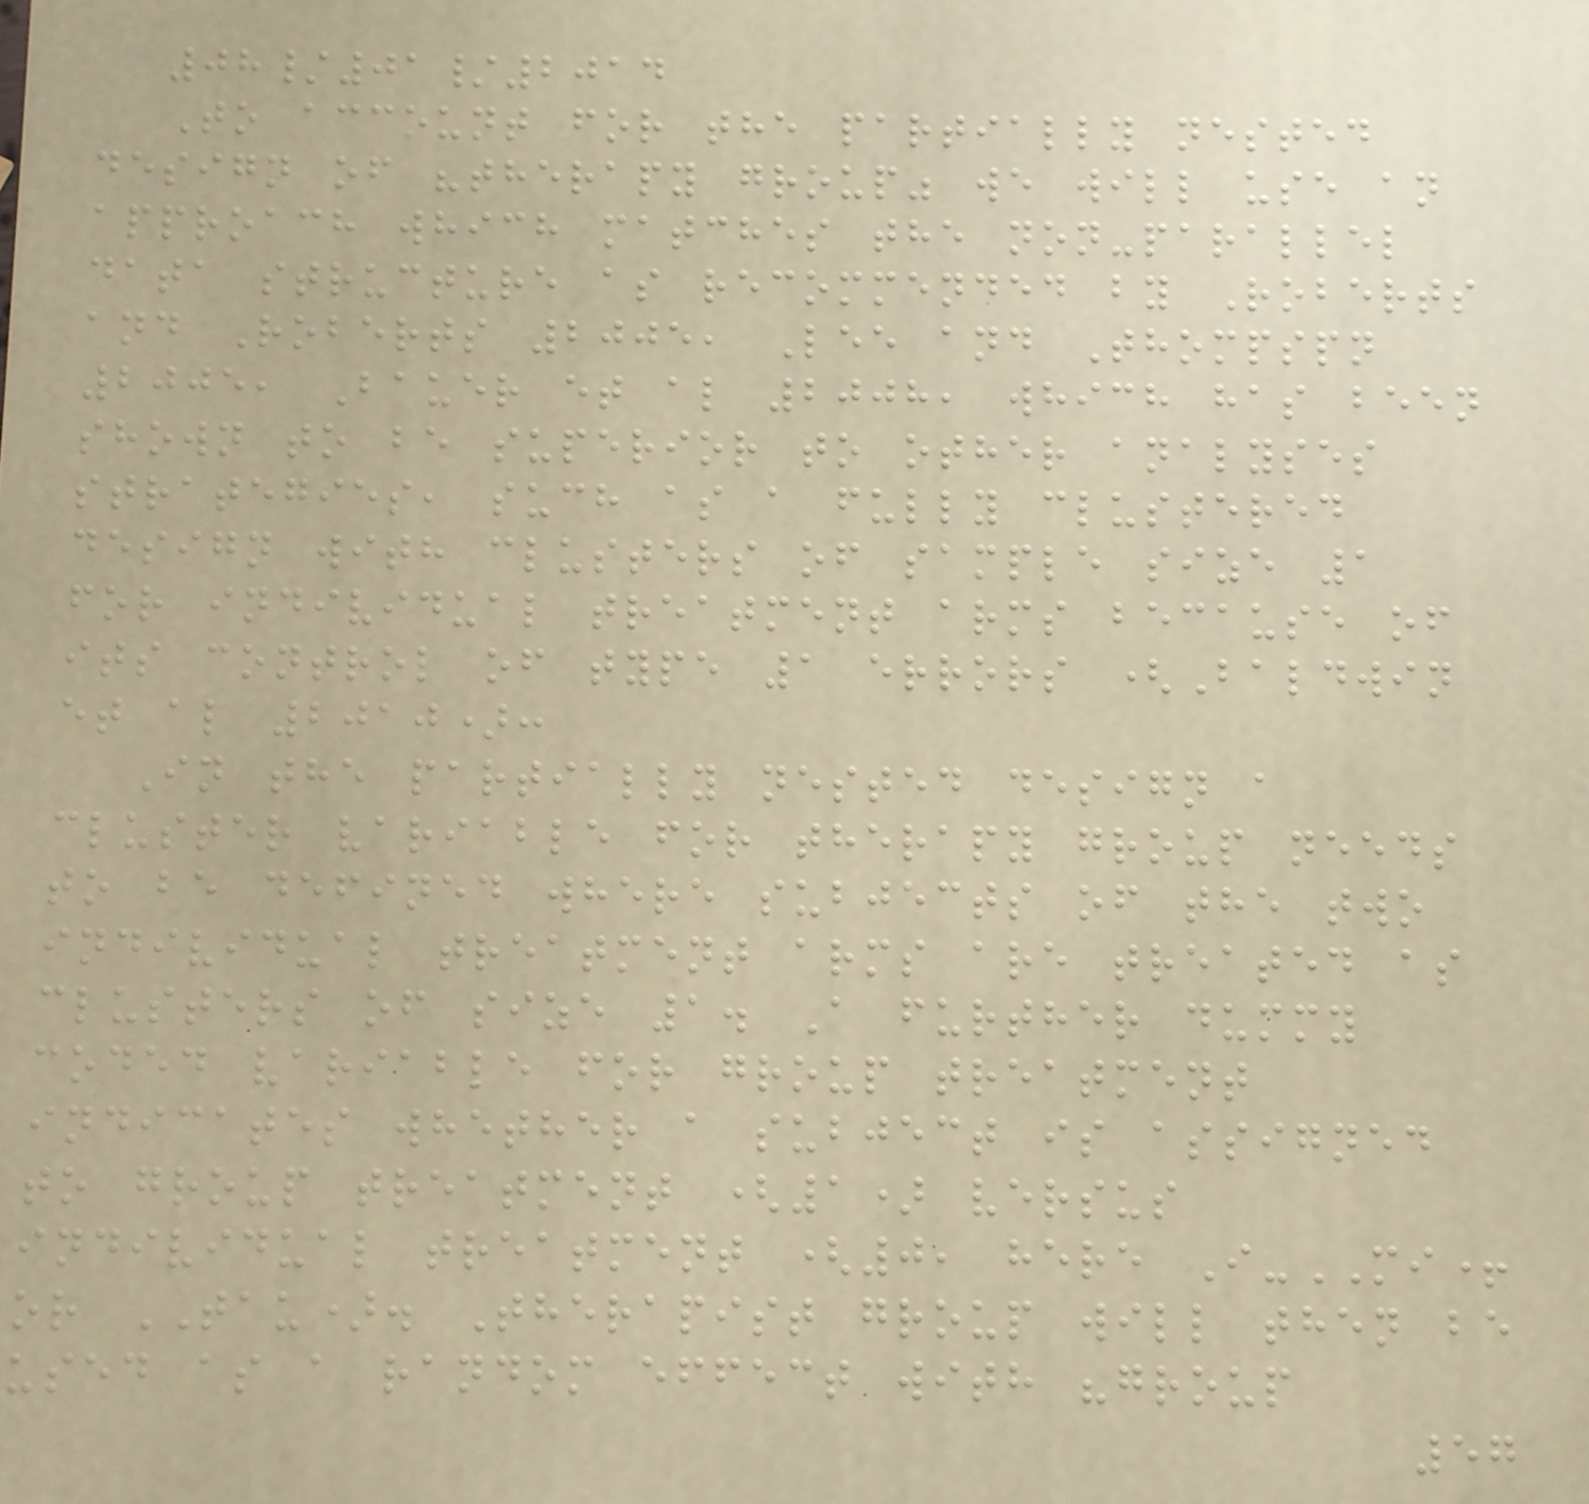08/01/2014
To account for the partially nested
design of "therapy group" we will use an
approach which matches the non-parallel
data structure as recommended by Roberts
and Roberts 2005, Lee and Thompspn
2005, Bauer et al 2008, which has been
shown to be superior to other analyses
strategies, such as a fully clustered
design with clusters of sample size 1
for individual treatment arms because of
its control of type 1 errors (Baldwin
et al 2010):
In the partially nested design a
cluster variable for therapy group needs
to be defined where subjects of the two
individual treatment arms are treated as
clusters of size 1. A further dummy
coded variable for group treatment
indicates whether a subject is assigned
to group treatment (1) versus
individual treatment (0, here I-MI+
or TAU). Therapist group will then be
used as a random effect with "group
57
